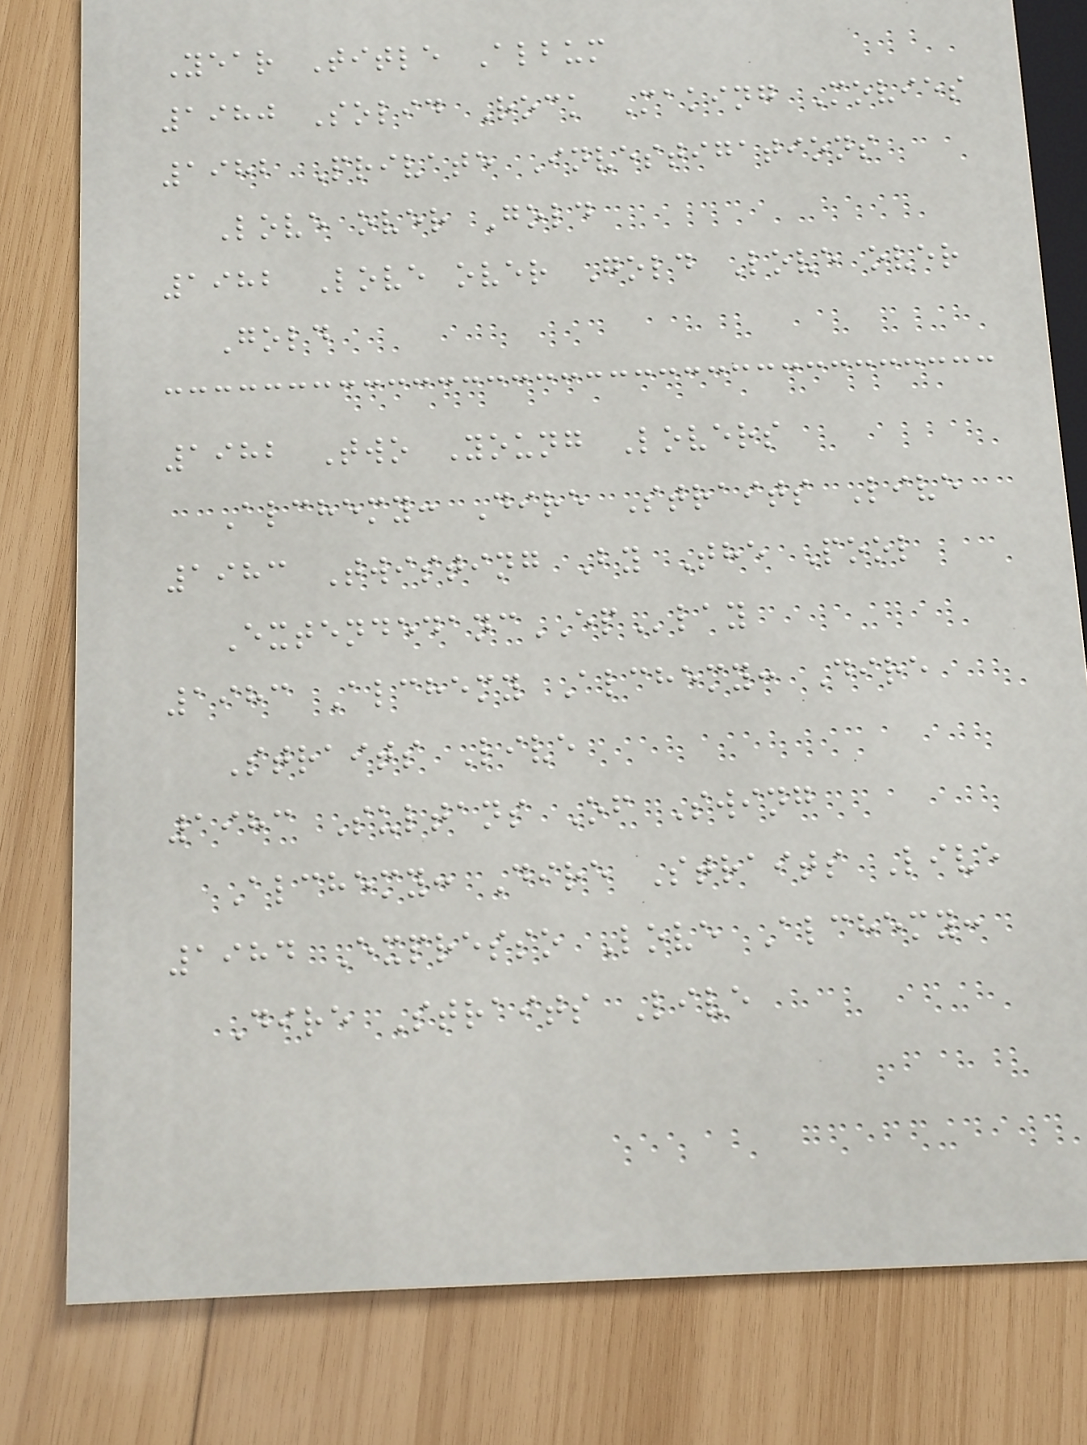Year Title Album
1980 Solid Rock Making Movies
1982 Private Investigations
Love over Gold
1982 Love over Gold Love over
Gold
1982 Two Young Lovers
Alchemy: Dire Straits Live
1983 Twisting By The Pool
ExtendedancEPlay
1983 Alchemy Alchemy: Dire
Straits Live
1983 Sultans Of Swing
Alchemy: Dire Straits Live
1984 Expresso Love Alchemy:
Dire Straits Live
